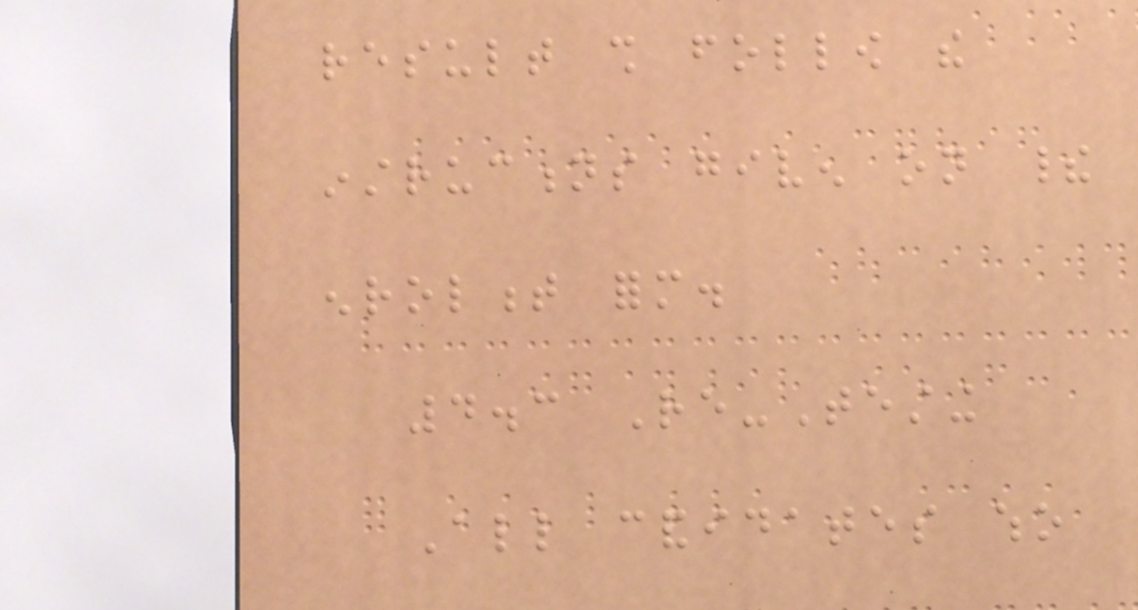result shall follow the
instructions given on their
enrolment form.
4.3 Re-Testing
All candidates who
